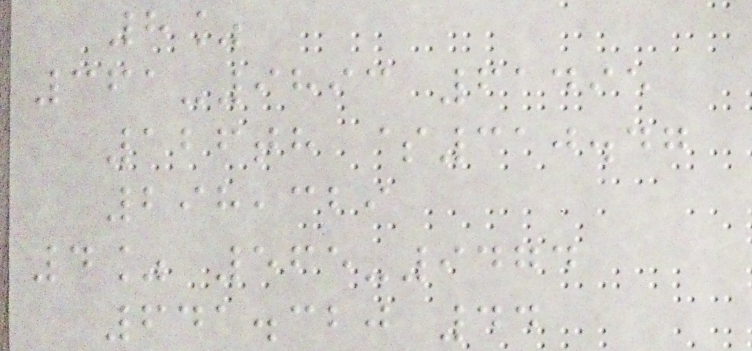8%
361-9893 61495
126th $310.47
298,329
4% 565-9474
641.320 44
